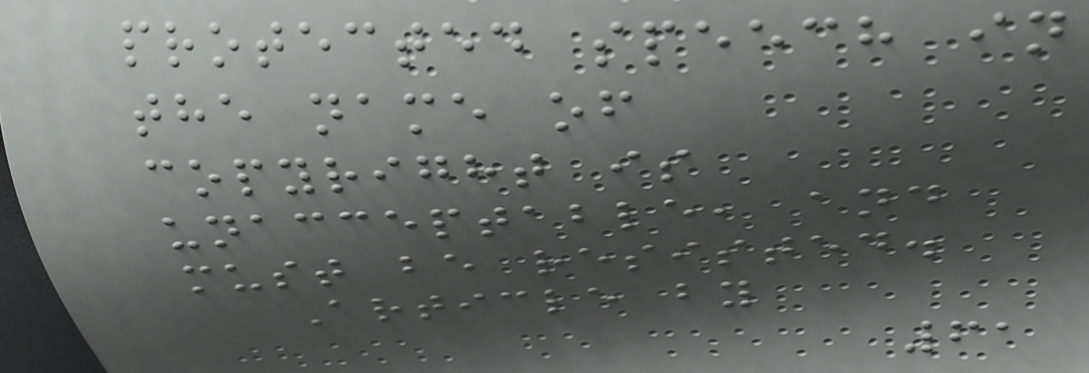protected speech in
the name of
copyright is
unacceptable, and
must be resisted.
Article by
61
